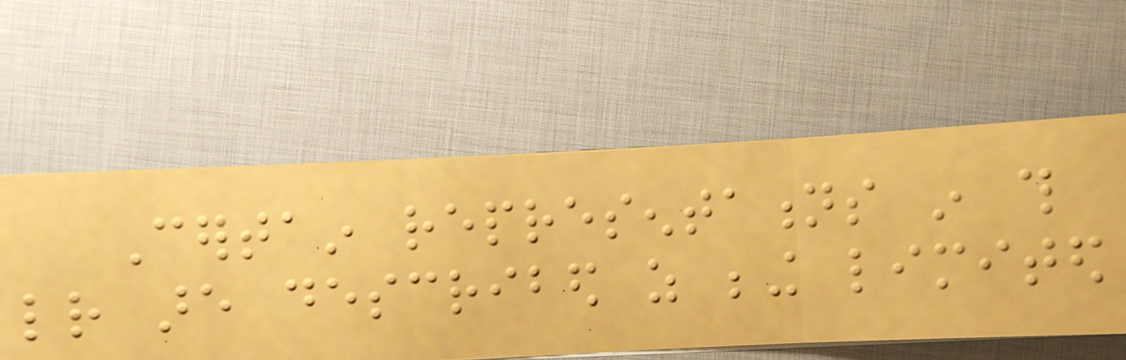Certain representations in this
letter are described as being limited
